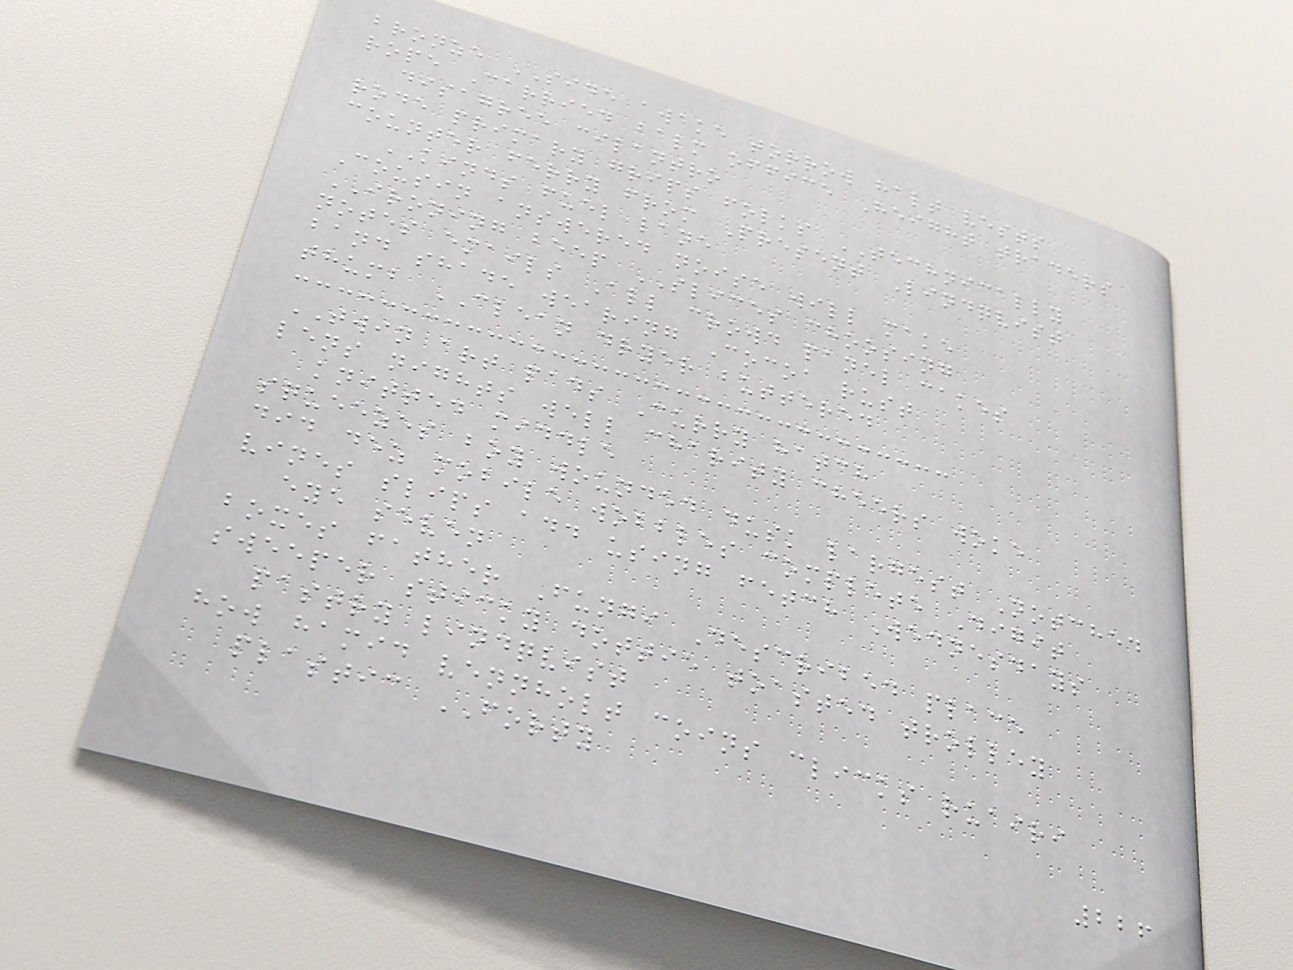bronze SIDE awake torrow halt vests
rope Carried balm office Height traders
disagree cilantro
rode primary grips folks TECHNICALLY
counter ferry from Present Lindqvist
KINDS fuel lane
Cousin answered noise will make
IRONING beep SLICES choosing
notes emails All crowd panel cakes
band shade wearing Cocoa rust
thumb CLEAN dryer buttered
TWIN art pads Curry hatch
lens nights well charity cheers woke
knitted middle
squeezes boy wounded dusk largest Notched
did dez mobile wobbles complete Digit
vines slips add using fetch Wednesdays
eye seven
boxes father Fungi Described place
sweeper sticky dottie toasted trolley
pastry lindqvist
how hamid vennholt coins clicks ruairi
plastic FORTY
226
